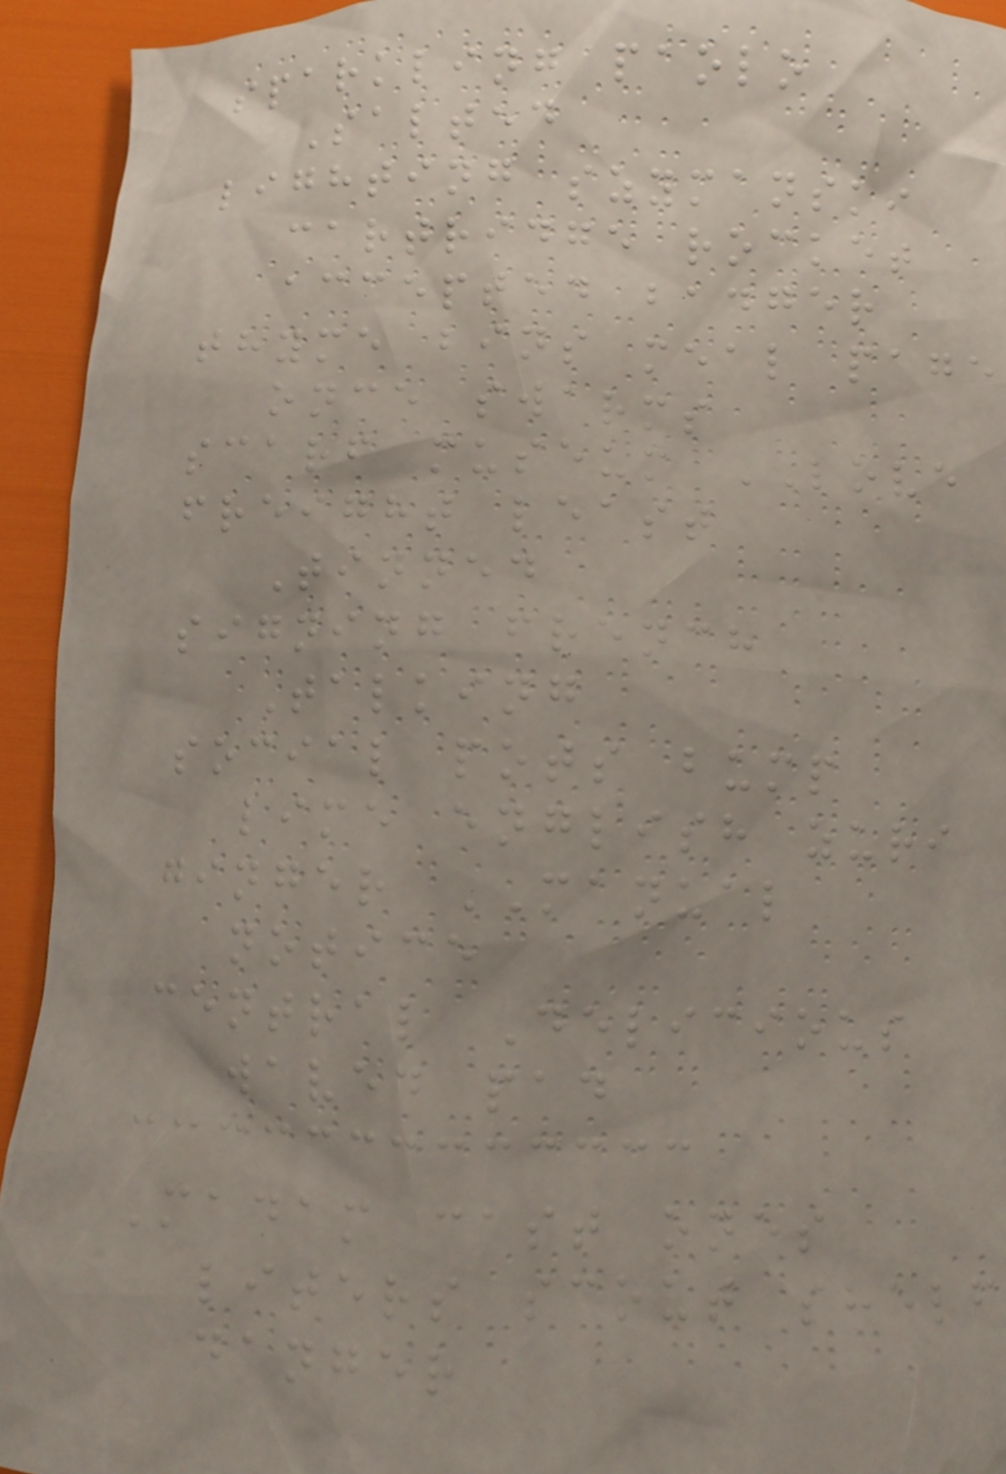sparkling paolo
Salted
lighting szymanski
cartridge rocket
accepted badger
thyme bins meal page
once swarms
scarf museum LOVE
freight least
Tinned
signing french
Talking
social pots bump
lime english zuri
ginger MANUAL
notice
central Delicious
waved pad
Madam cast ones
liters scout shelf
danger
